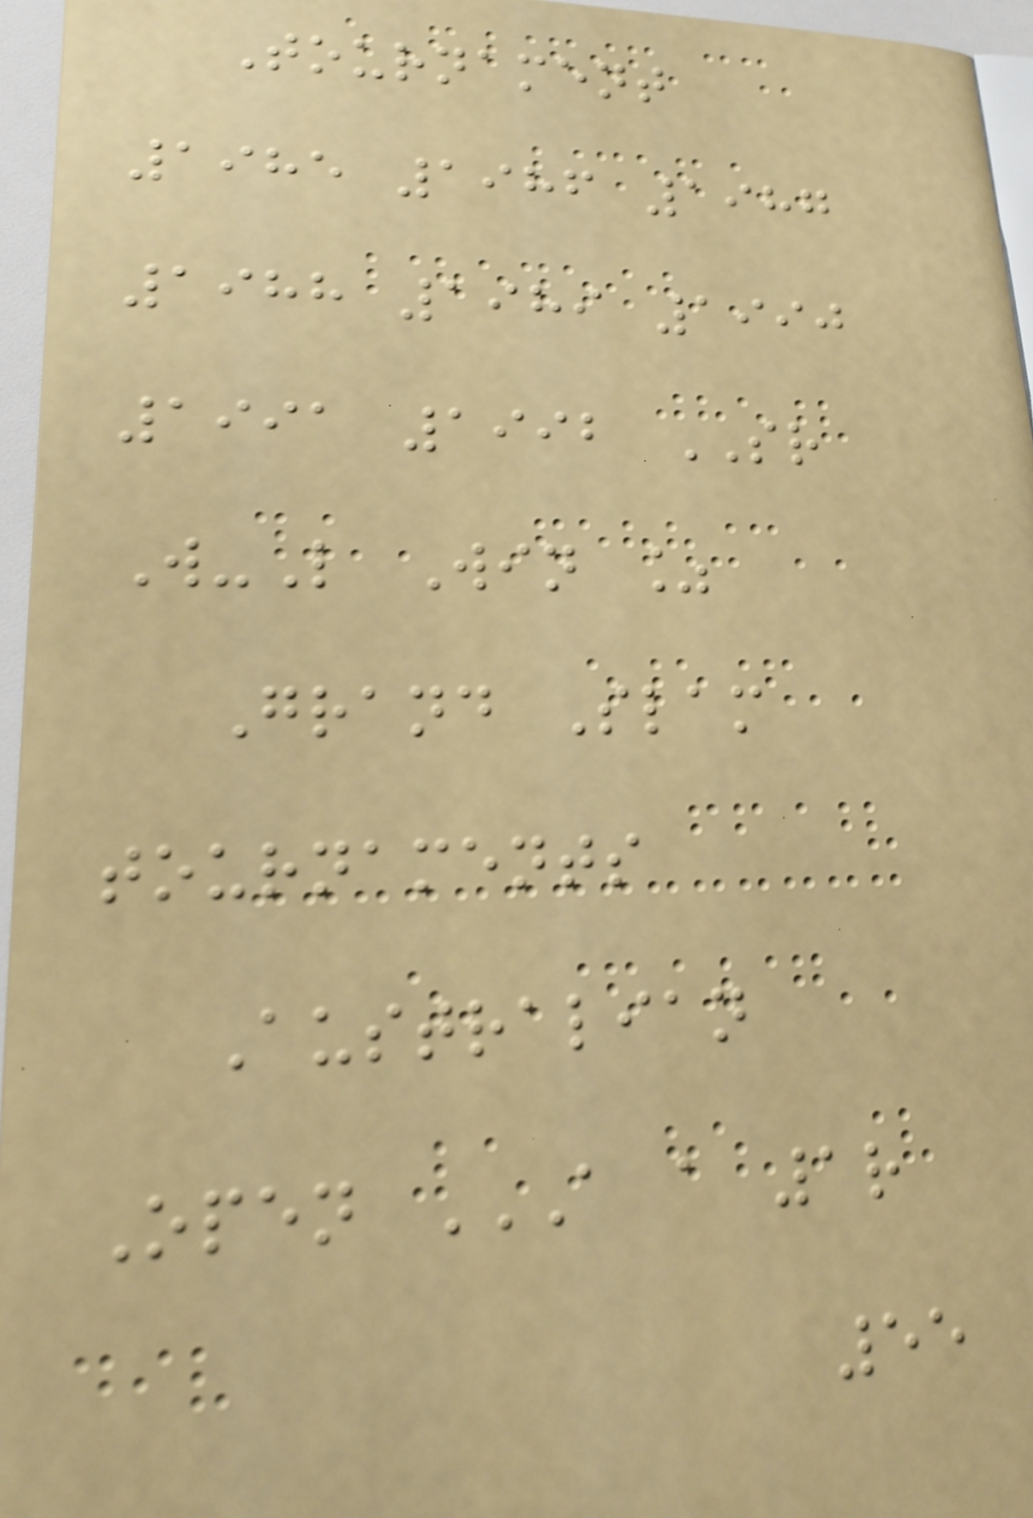Tournament
1985 1986 1987
1988 1989 1990
1991 1992 SR
W-L Win %
Grand Slam
tournaments
Australian
Open A A 1R
55
